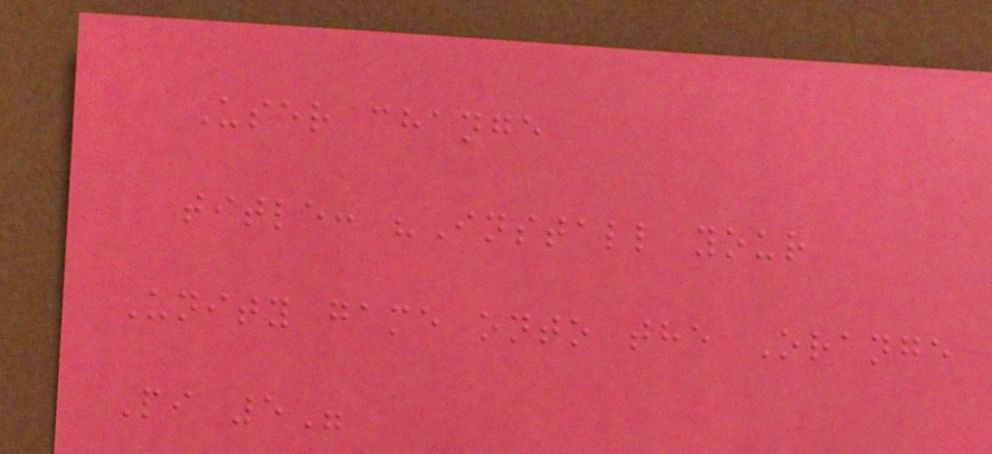User change
title: "Install your
Unity game onto the Orange
Pi 5"
